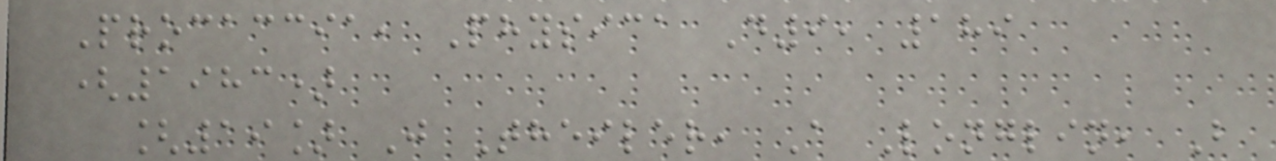Procaccia, Physica D9, 189
(1983)
[19] J Theiler, A Longlin, B
